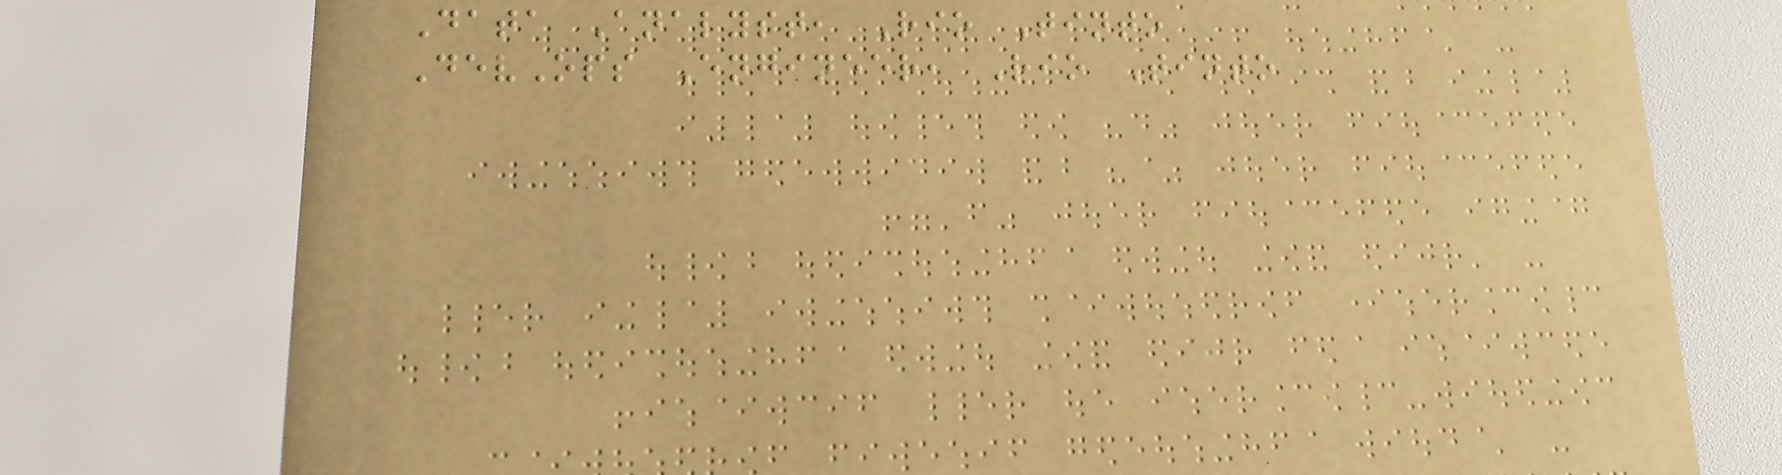Data Analyst, Rio Tinto
DevOps Engineer, Rio Tinto
